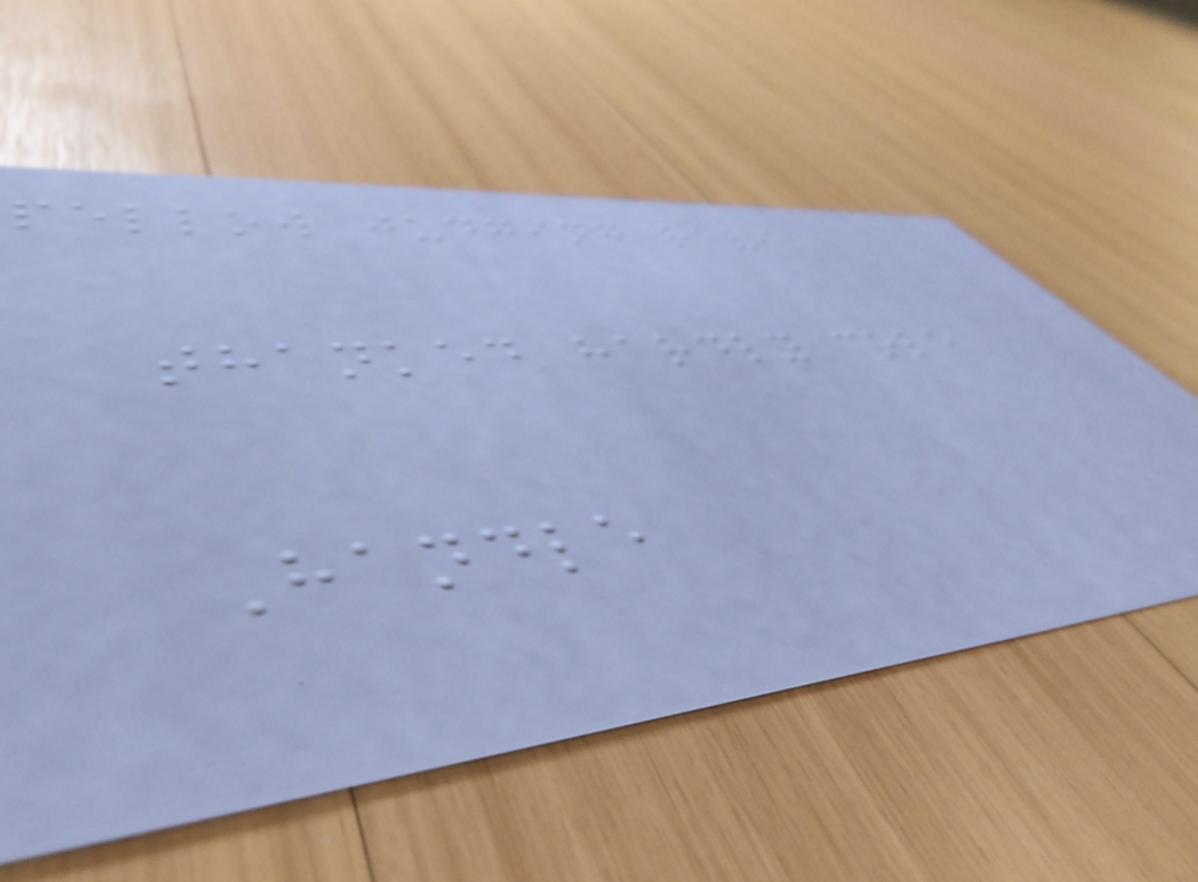pellow judging ravi
thanked hardly cole
Handle
